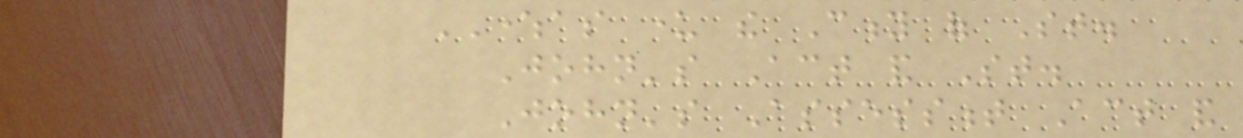WHEREAS under the City of St.
John's Act and St.
John's Assessment Act and
